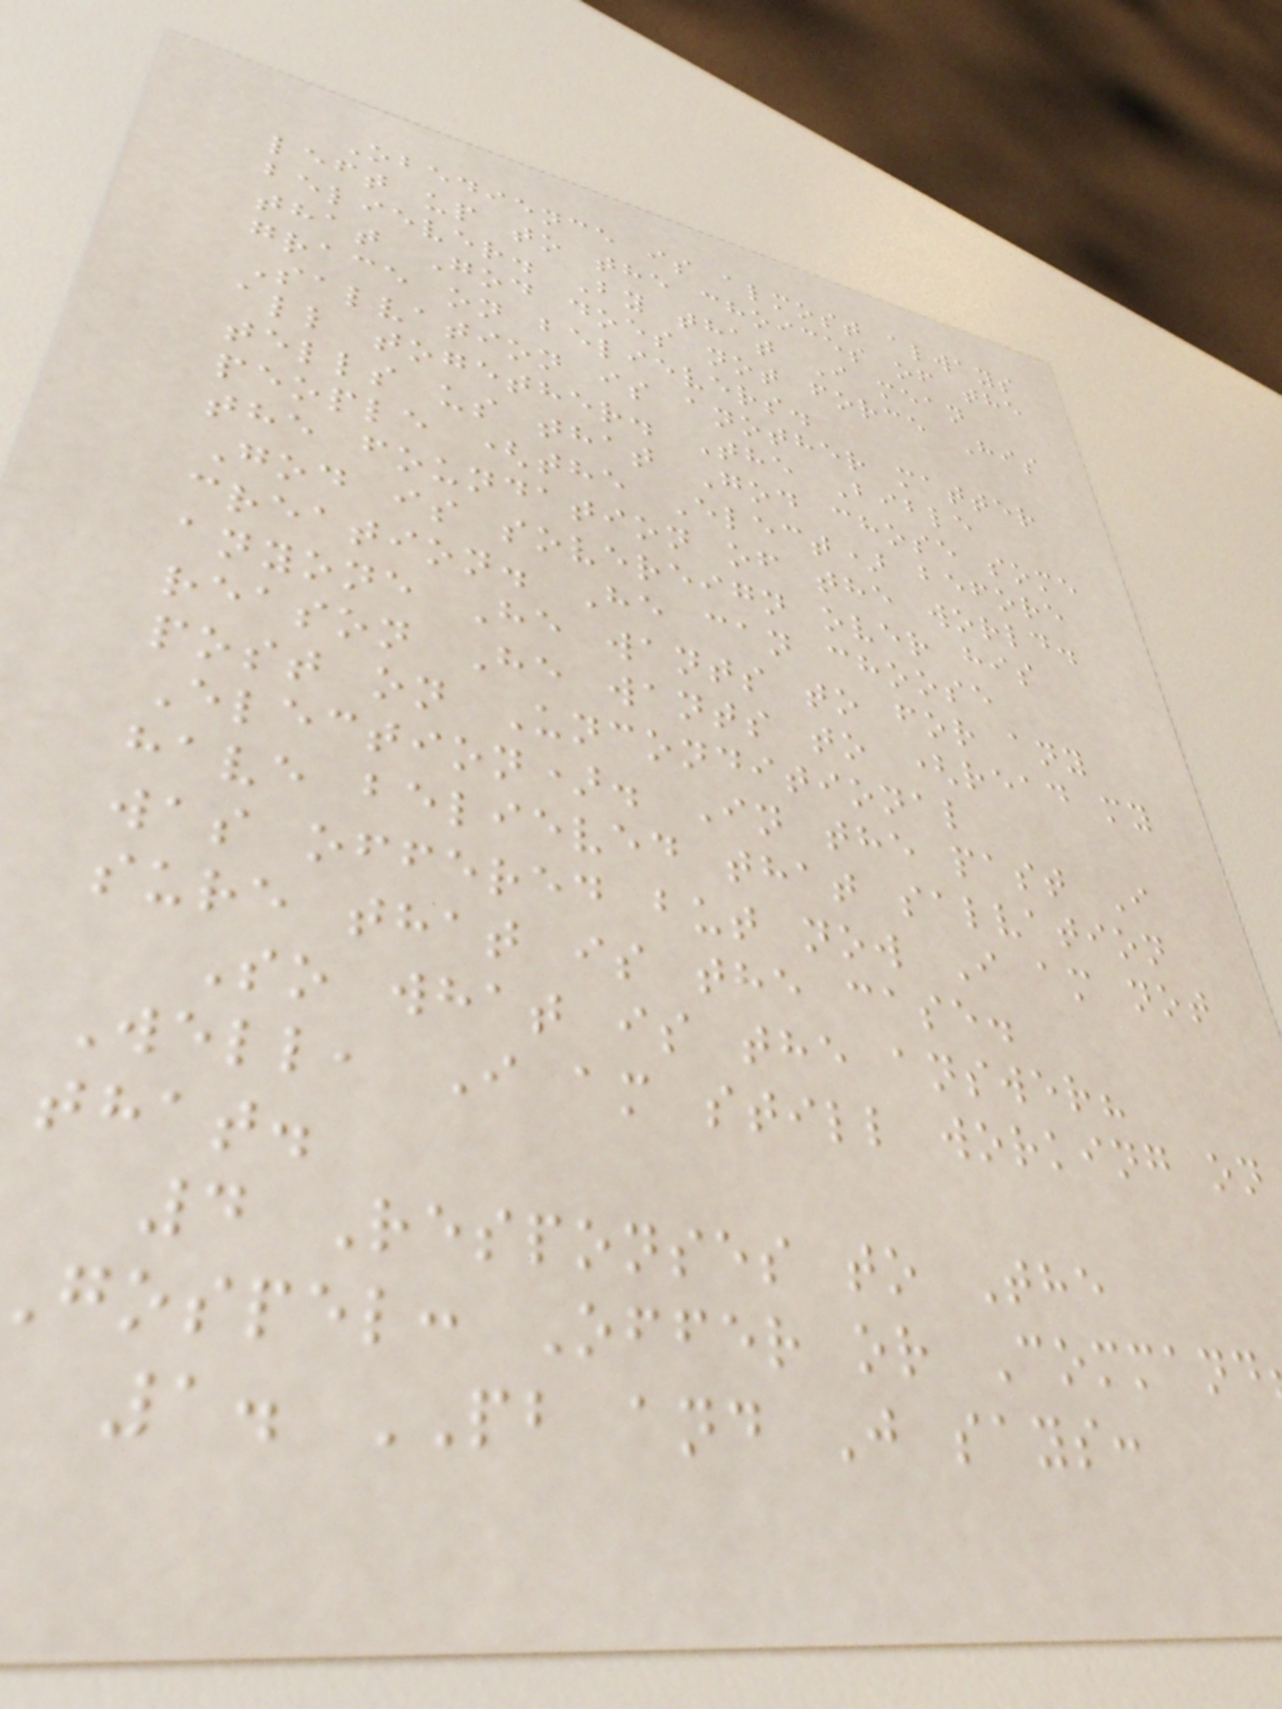Obedience is almost always
left up to the choices of the
believer. By that I mean
that God does not force His
grace on believers.
Salvation is another matter
all together. The Bible
tells us that God chose some
people (the Elect) before
the foundation of the world.
God is sovereign over his
creation. He can choose
anyone He wants to for any
reason He wants to (read my
post on Unconditional
Election). In the past I
have believed that salvation
was offered but now I am not
sure that is the case.
So what is the answer?
Well, I am still working on
that.
4 Responses to The
gospel: Offer or Command
1. PB and J says:
